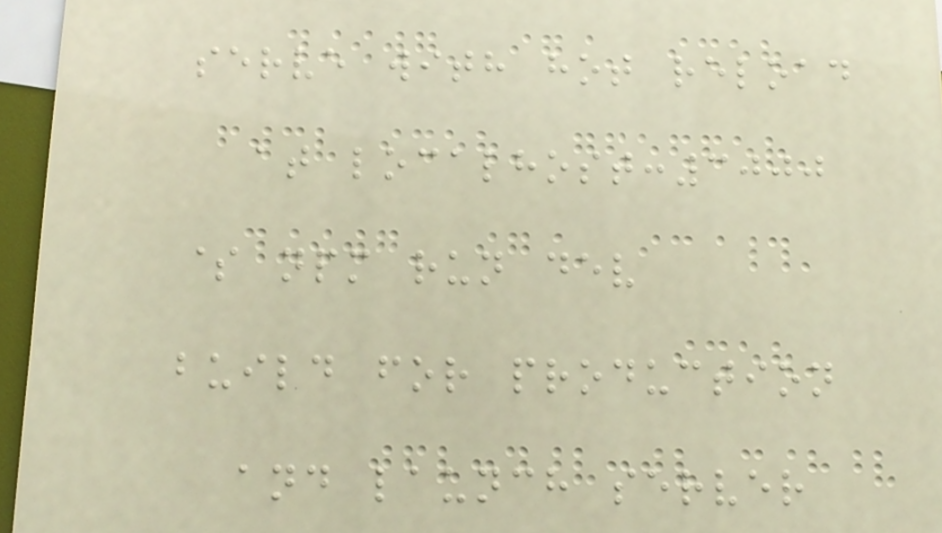serve with hot reload
at localhost:3000
$ npm run dev
build for production
and launch server
